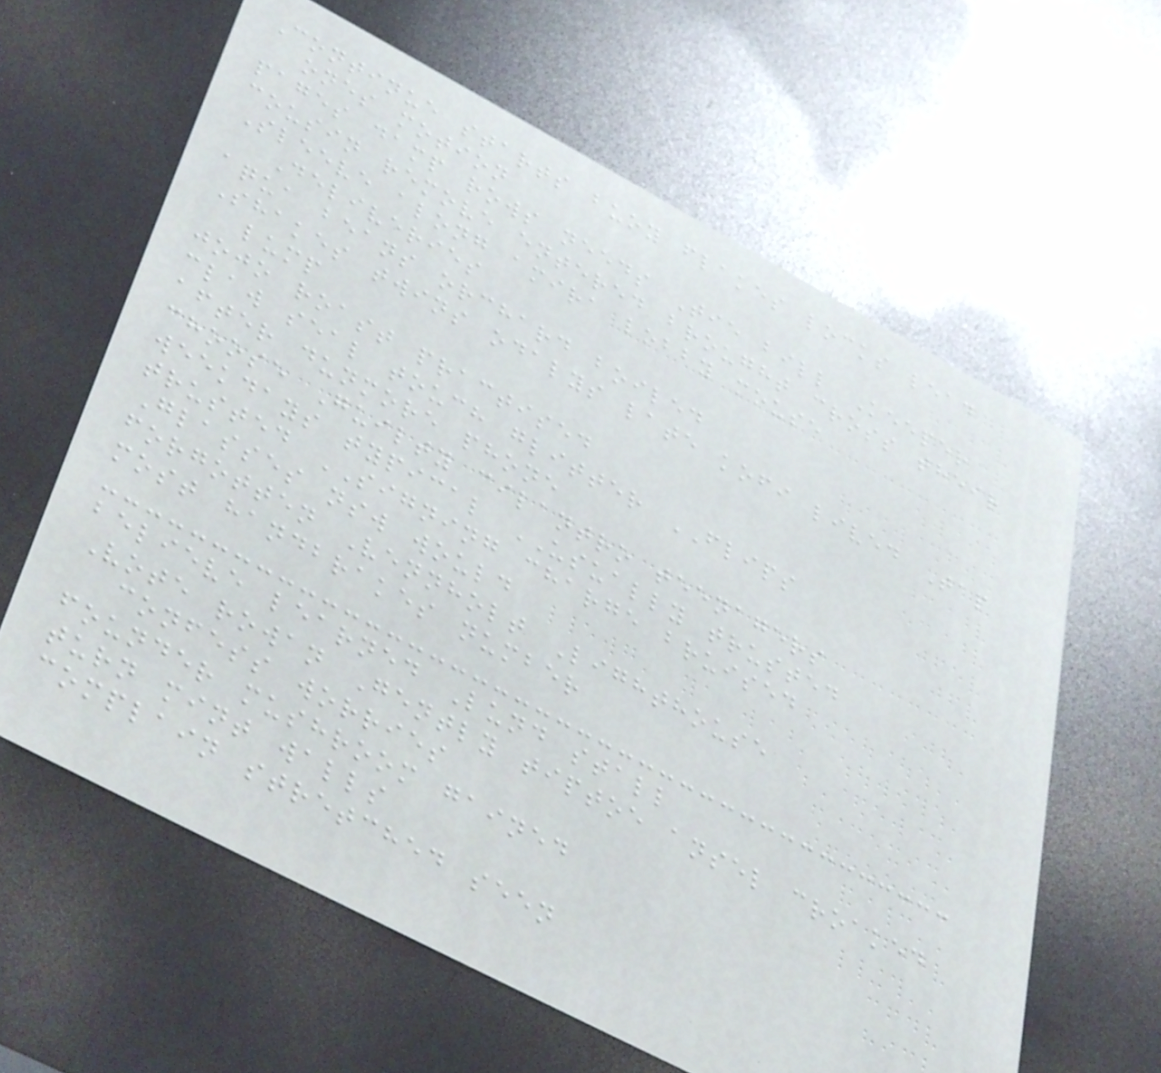Continue starts buoy flakes locks lead
ones motion
pages damp rows needs Tie bill Keeper
cousin remove entered brought cross their
Sleeve along amira lobby mouse
Deliveries
aqua beans orchard boiled
Shakes twins odalys late kofi lived Tap
lump
jojo roast practised
claw seal touch glitter FLIPS
after dunmore phone
choose Guilty cilantro teenagers
weekdays typical USUALLY trusted
trusted SIGNING charge bruised
Glasses nsw would
forgotten Vennholt Lighthouse
most handbrakes number
believe learned Lund stall
Vote rowan Gently tiptoe ansel croaked
confess worries
founder mushroom gained
turn mint walls
complain stretched seen
